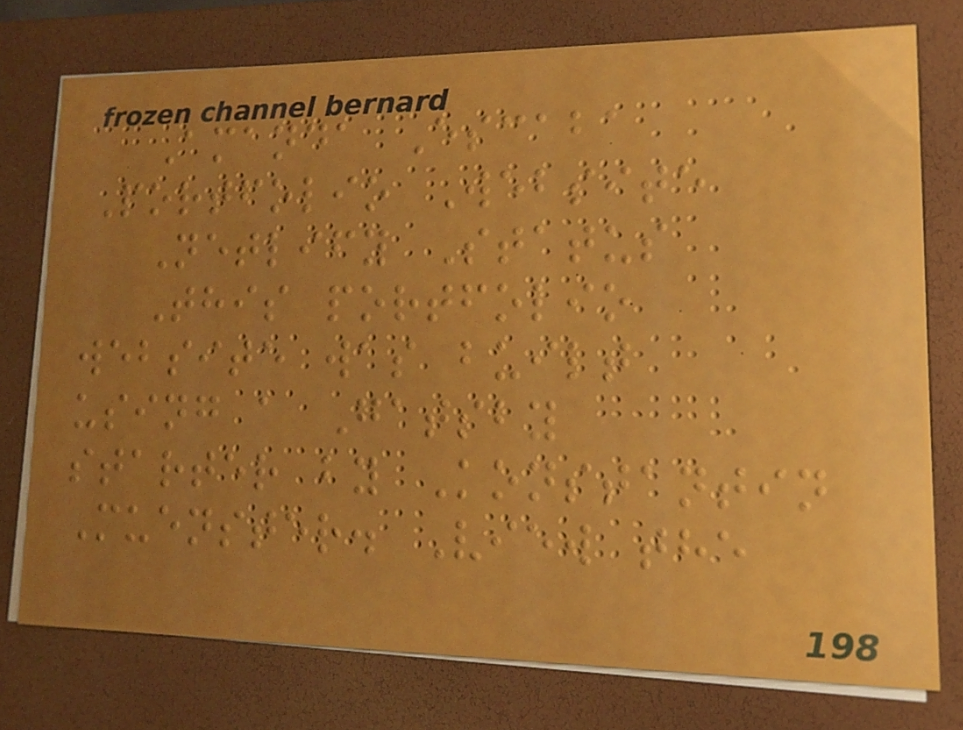Amanda Escaba
Portfolio Website
Netlify Status
This portfolio
website was built
using a Gatsby
starter by Konstantin
Muenster. View the
